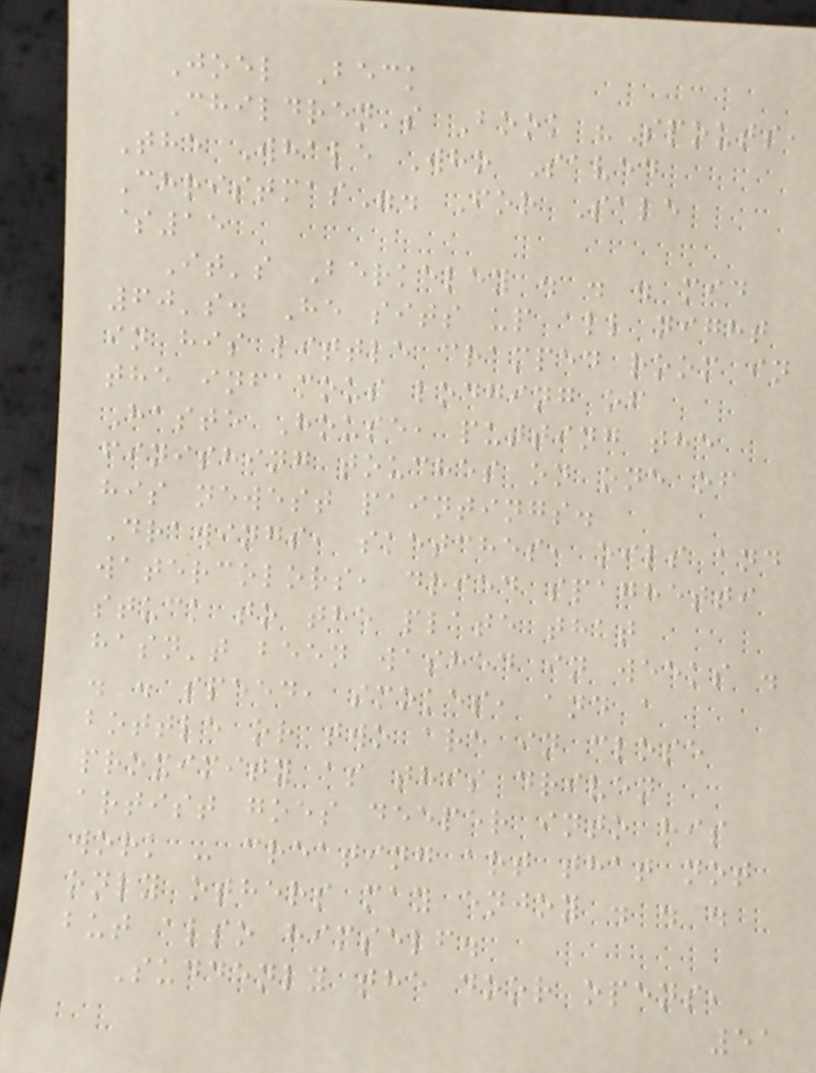Joel Beck
Children's Book "Spouts,
The Whale Who Saved
Christmas". For Sale
$15
It's Berkeley . . . mid
60's. He sits up all night
in his little cramped room in
the infamous lodging of
Haste House, putting the
finishing touches on one of
his newest paintings.
Drawings, sketches, oils and
watercolors, dried spaghetti
stuck to the plate that
hasn't been washed in weeks .
. . speed, smokes, and a
bottle or two are in close
proximity as this driven
artist goes deeper into his
work - creating art that not
only others may enjoy . . .
but also himself.
Suddenly the door opens,
51
